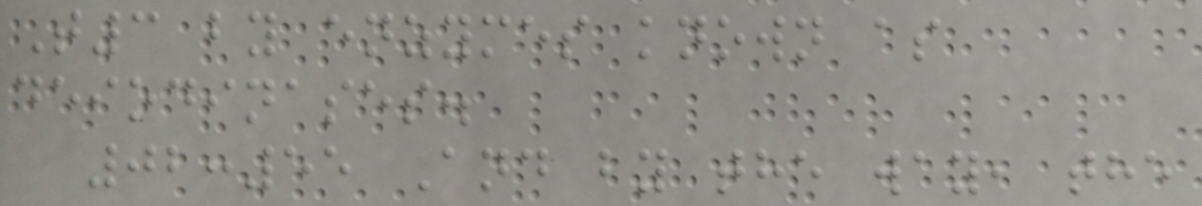T3 by enzymes known as
deiodinases.
02:55 And by the way, the
